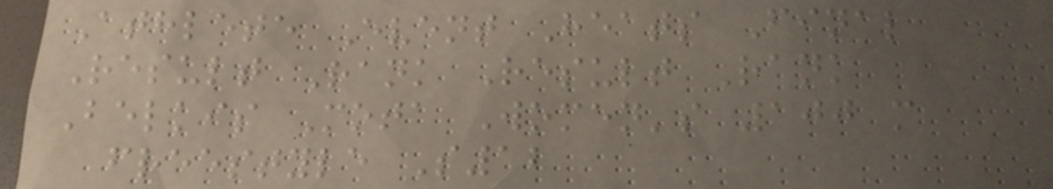Athlete Event Heats Final
Result Rank Result Rank
Belkis Mota Women's 100 m
freestyle S12
